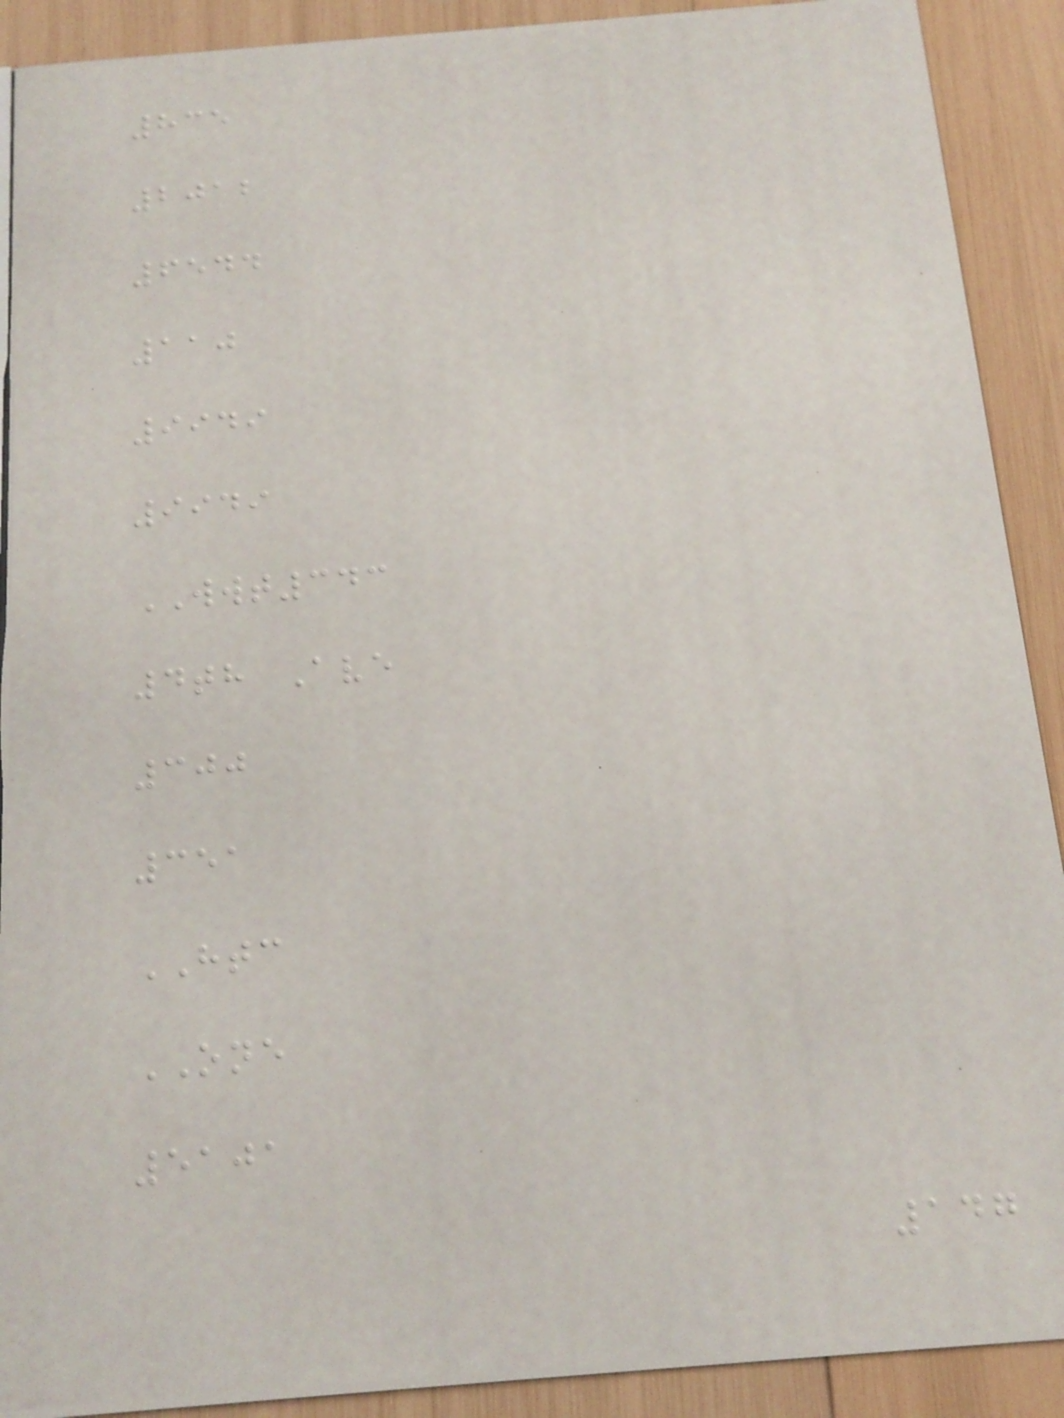835
2012
6544
110
9949
9949
WWT343
4th Ave
300
351
HTC
ONE
5101
147
